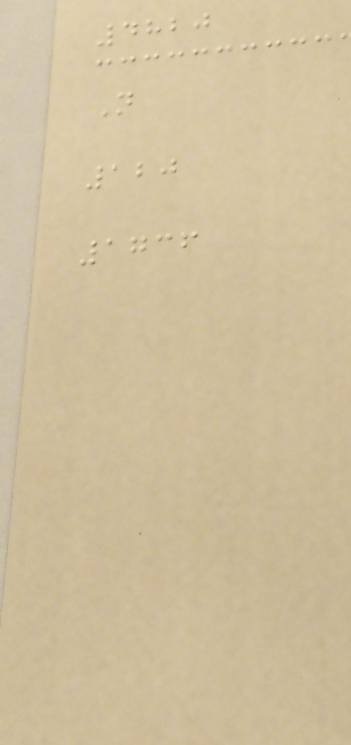4820
N
120
1736
